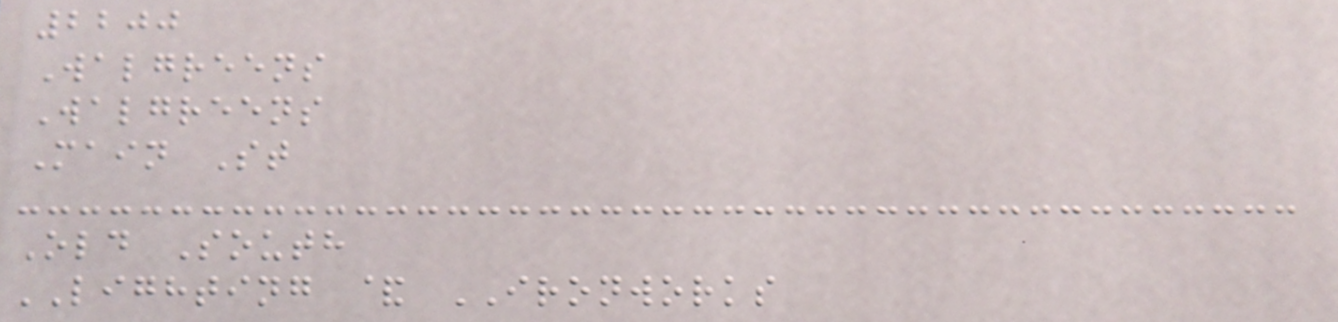2200
Walgreens
Walgreens
Main St
Old South
LIGHTING & IRONWORKS
